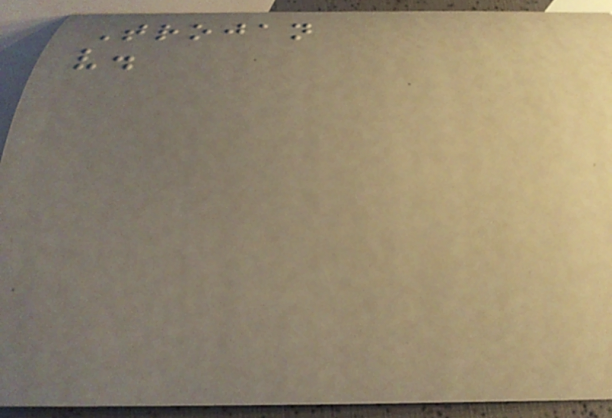Trojan
v.
